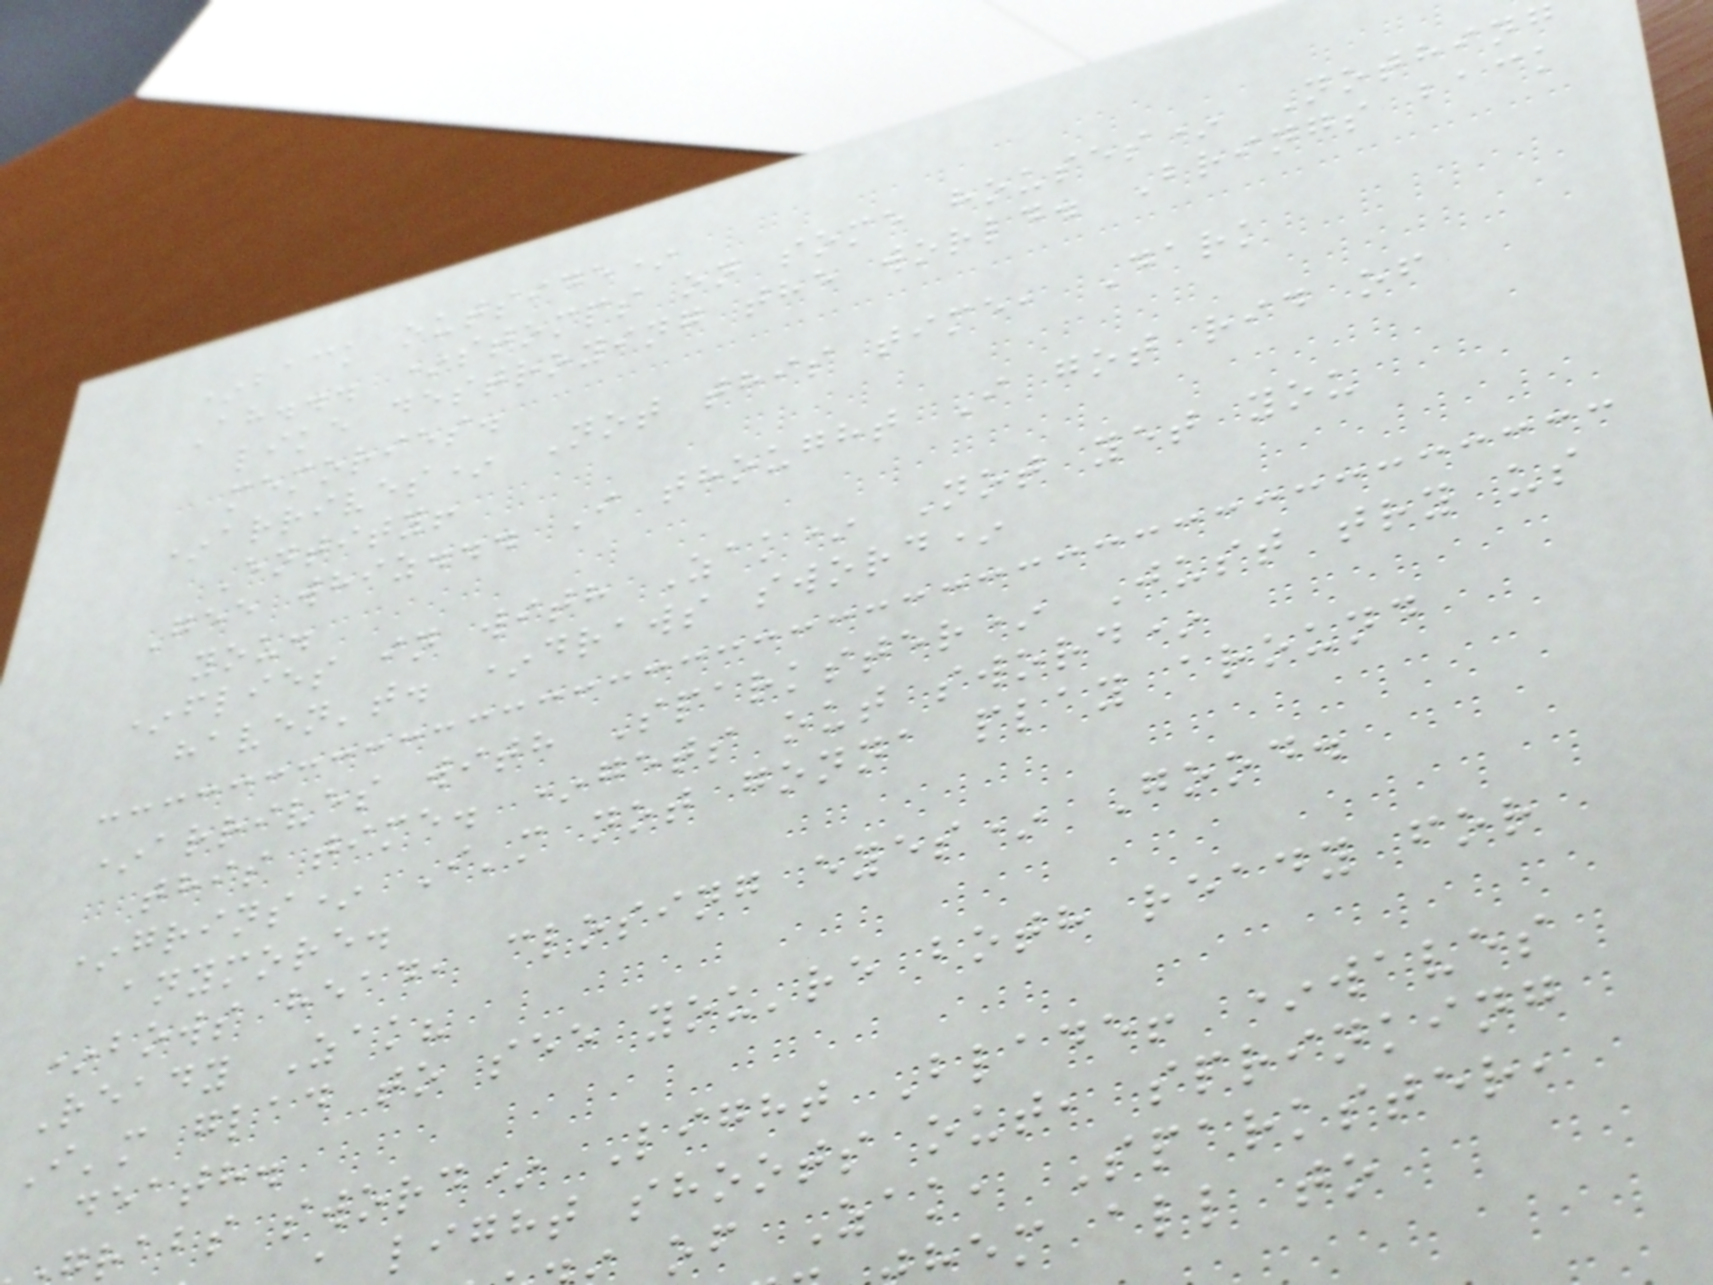*back outside*
Ah... *stomps on some houses* Nothing
like destroying the world. Brings back
memories.
*arrives* Not this time, Dark
Entity!
Gee whiz... I thought I got rid of
you.
*flies in with Zak* Not yet you
haven't. *draws sword*
*arrives with Sparkster* Just try us
this time. *gets out sword*
*grins* I'm not gonna play around
anymore.
*bows head, closing eyes* Good.
Ready Zak?
I'm glad to see you're both ready for
death.
rabs sword* Light Blade! *waves
light shoots out, sprinking
of Zak, Sparkster,
em all to
